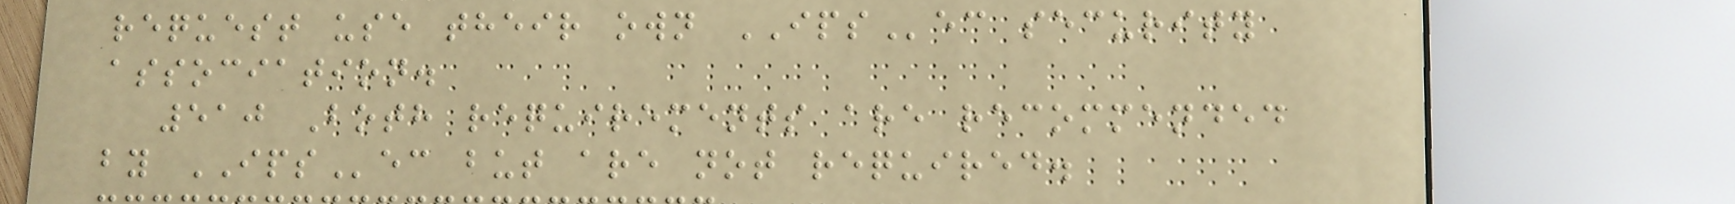request use their own IPSec security
association.
510 Both requirements are recommended
by IPSec but are not required.
